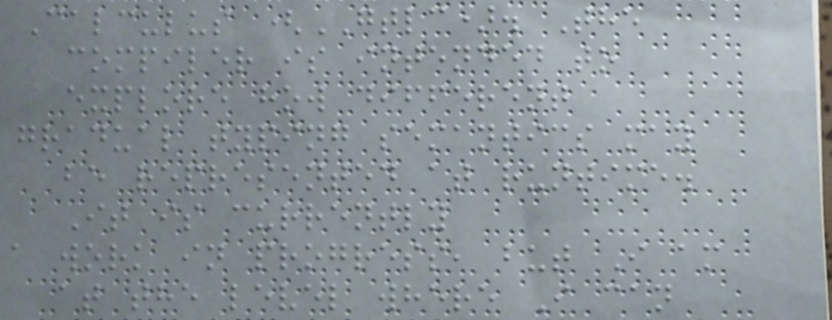Calculus (GTLC). The
compiler is intended to
explore how different
gradual typing semantics may
be represented at runtime.
It is currently
a work in progress, but I am
at the level where I can
